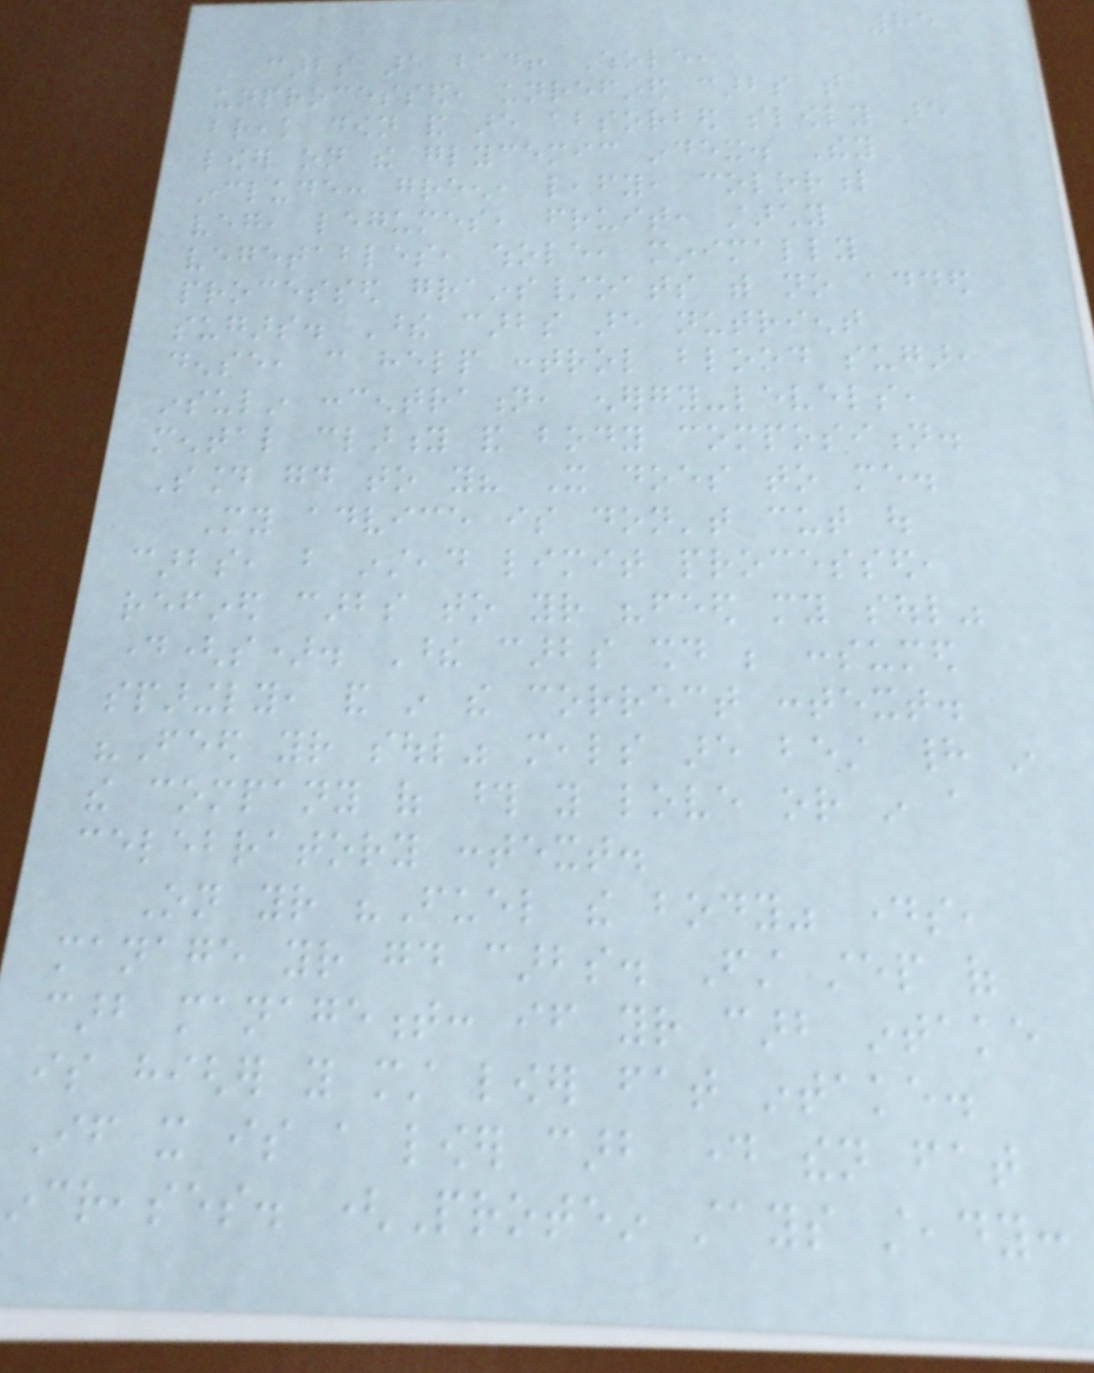85
carbs are bad! Whole,
unprocessed, unrefined carbs that
break down and are absorbed slowly are
lower on the glycemic index. They
include: green, leafy, colorful
veg, legumes, fruit, starchy
vegetables, whole, minimally
processed grains/oats with no added
sugars. These carbs are nutrient
dense, can help control blood sugar,
insulin concentration, energy-levels,
mental clarity and body composition.
Sound good to you? It does to me.
My advice is don't cut out
carbs, but instead limit processed,
refined carbs to your "feed my soul"
day(s). These carbs should be consumed
sparingly, and in the correct context.
"Feed your soul" meals are best had in
the company of those you love or in a
celebratory context.
On your "Fuel the body" days,
manage your good carbs. First step of
carb management: if your carb intake
is higher you must lower fat intake.
If it is a lower carb day then fat
increases. (Protein stays steady:
